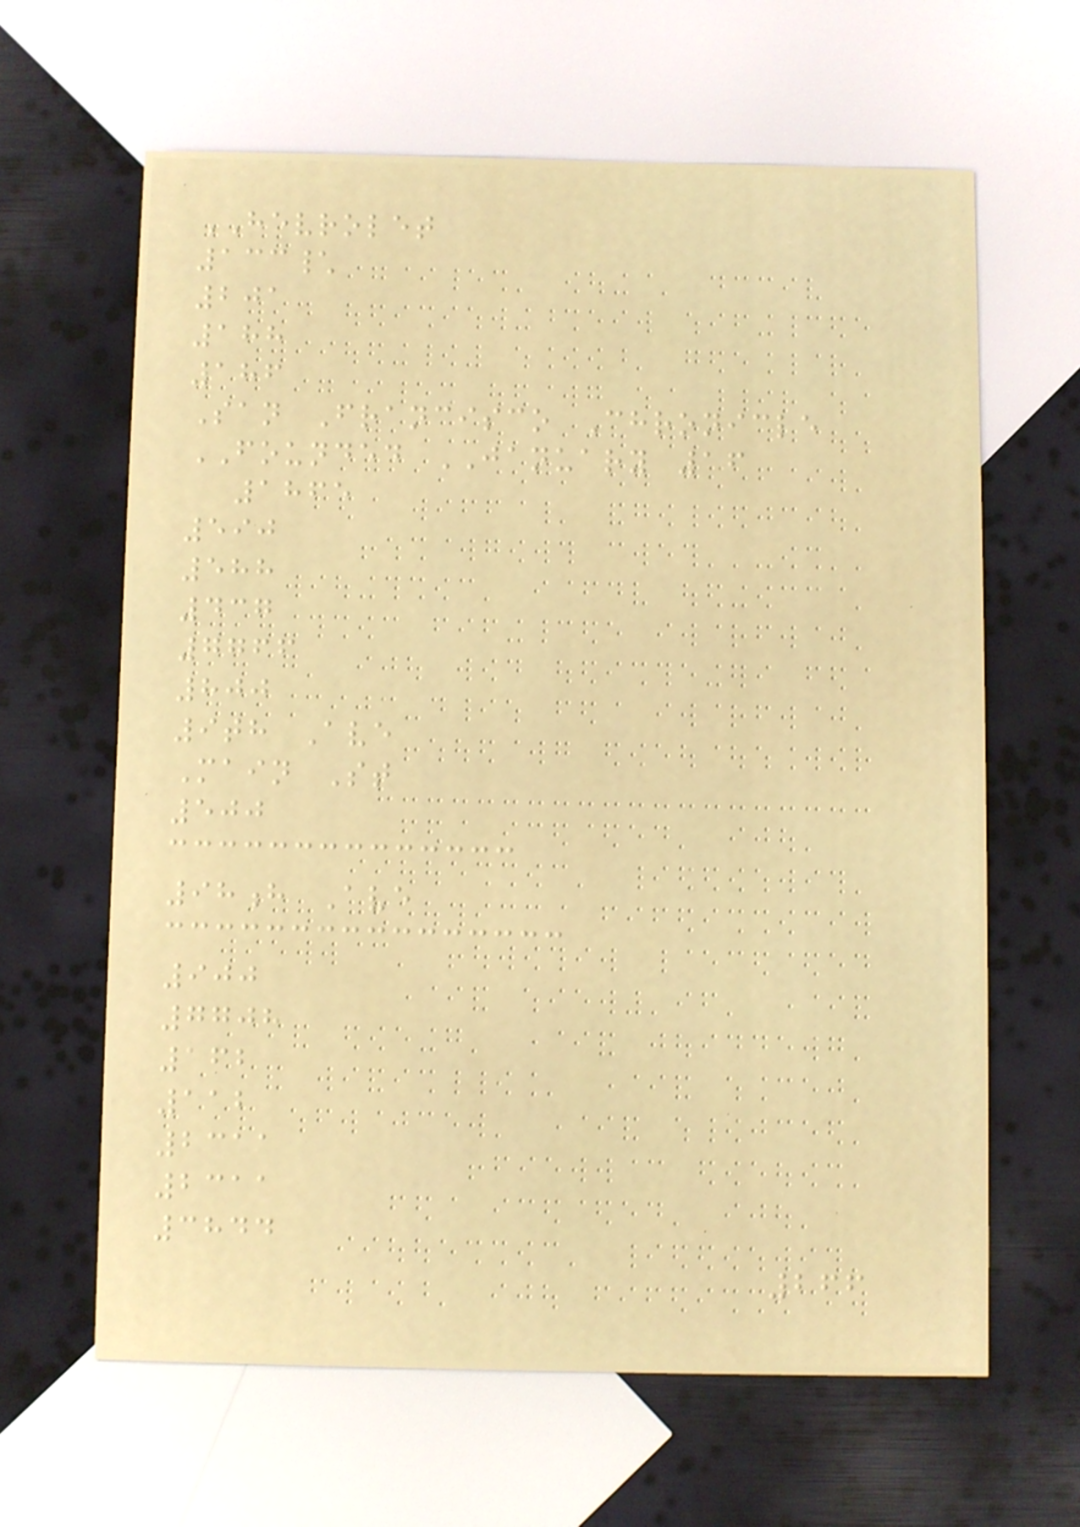HEVROLET
133\
201
188
186
San Francisco Chronicle
FOUNDED JANUARY 16
1865
590
588
437
7766
800
9th Ave
Main St
500
98h Ave
900
7708
162
112
2311
2311
3844
266
